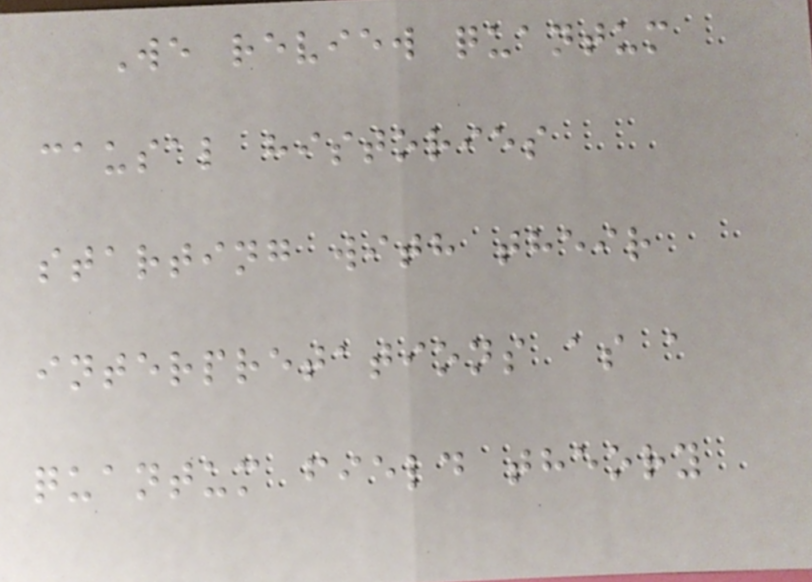We review quantum
causal histories
starting with their
interpretations as a
quantum field theory
